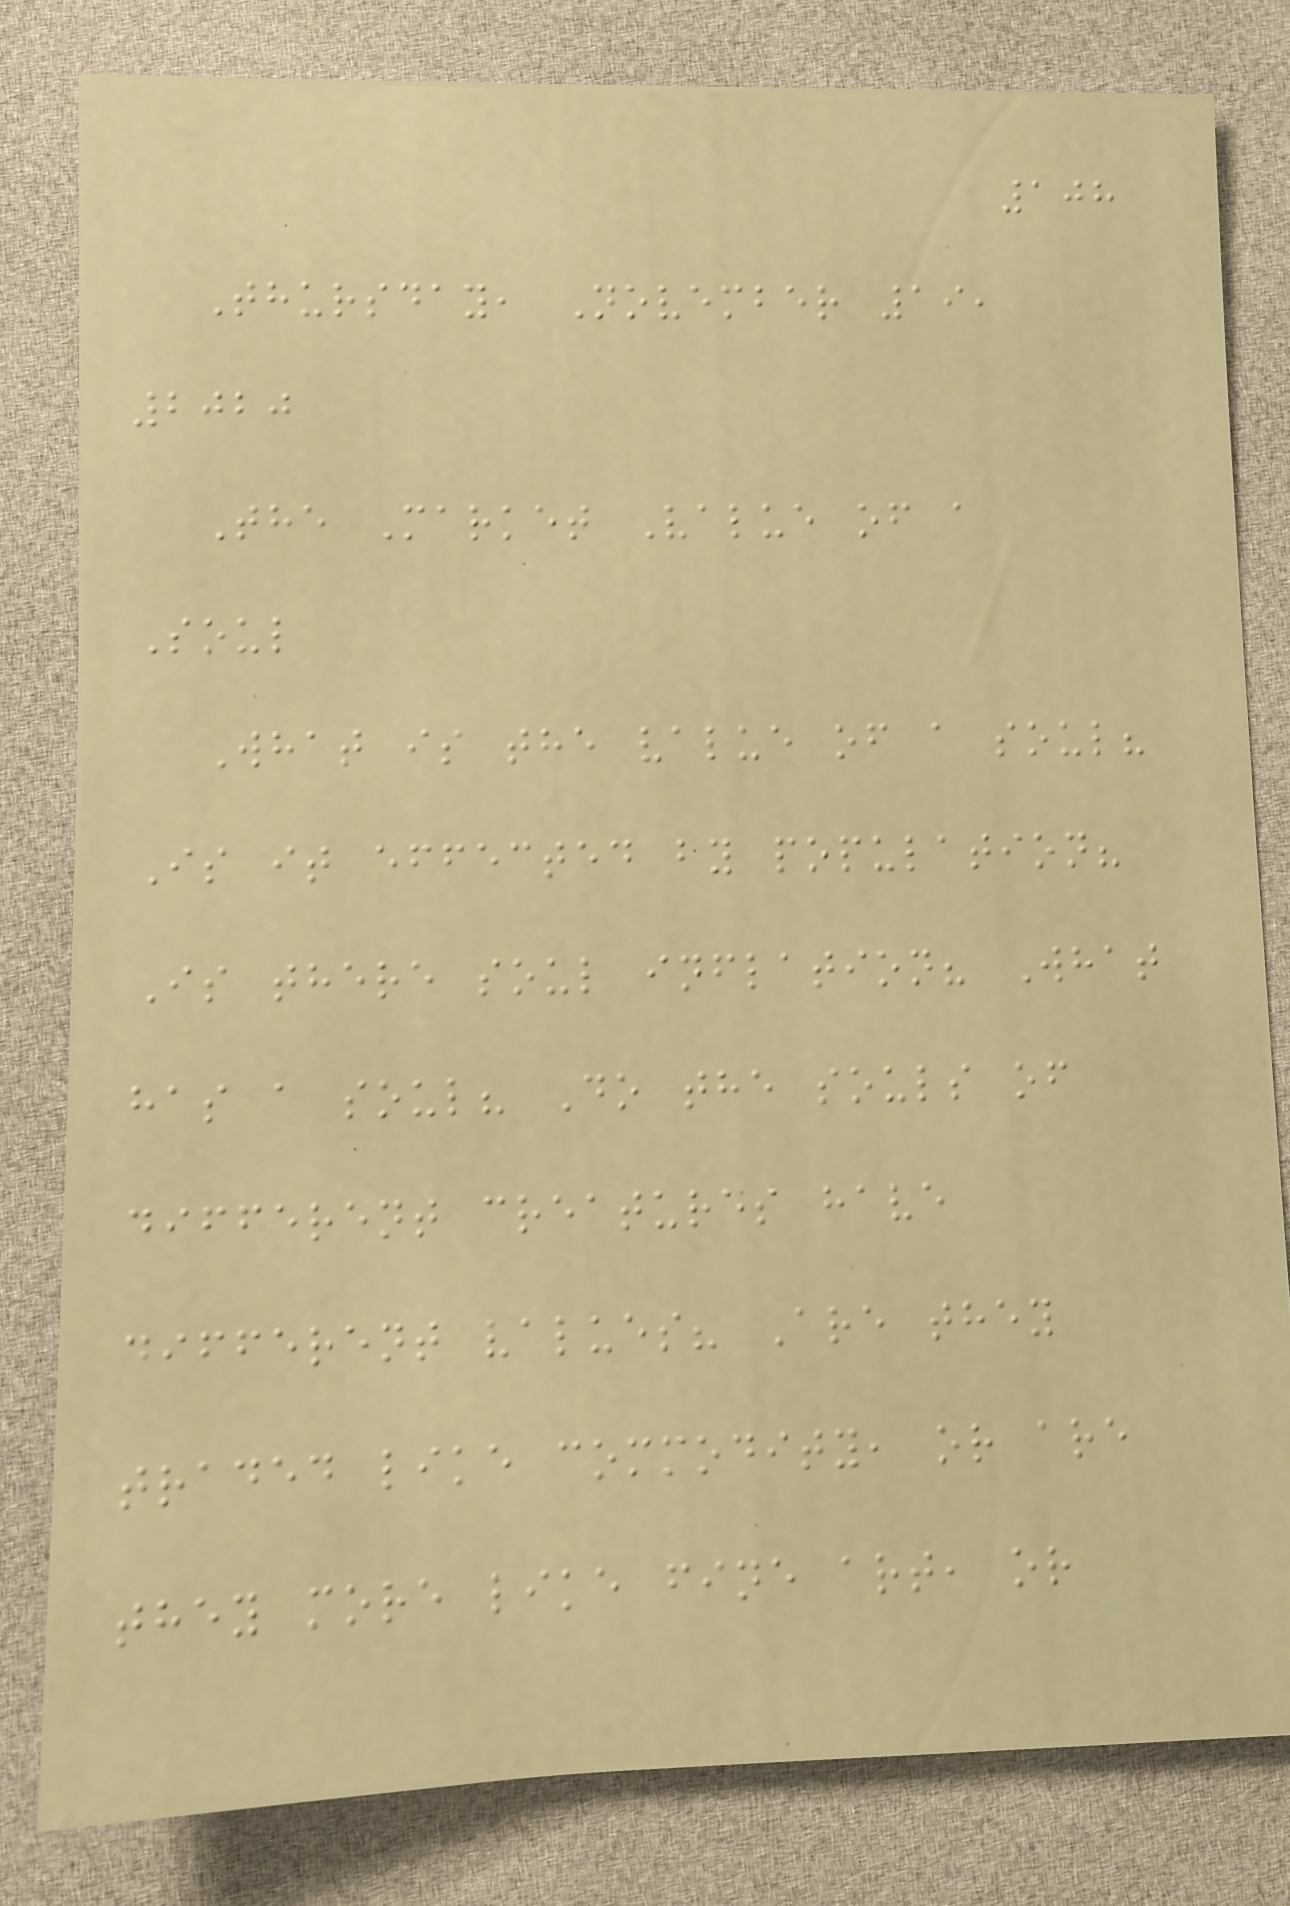108
Thursday, November 19,
2020
The Market Value of a
Soul
What is the value of a soul?
Is it effected by population?
Is there soul inflation? What
has a soul? Do the souls of
different creatures have
different values? Are they
traded like commodity, or are
they more like fine art, or
